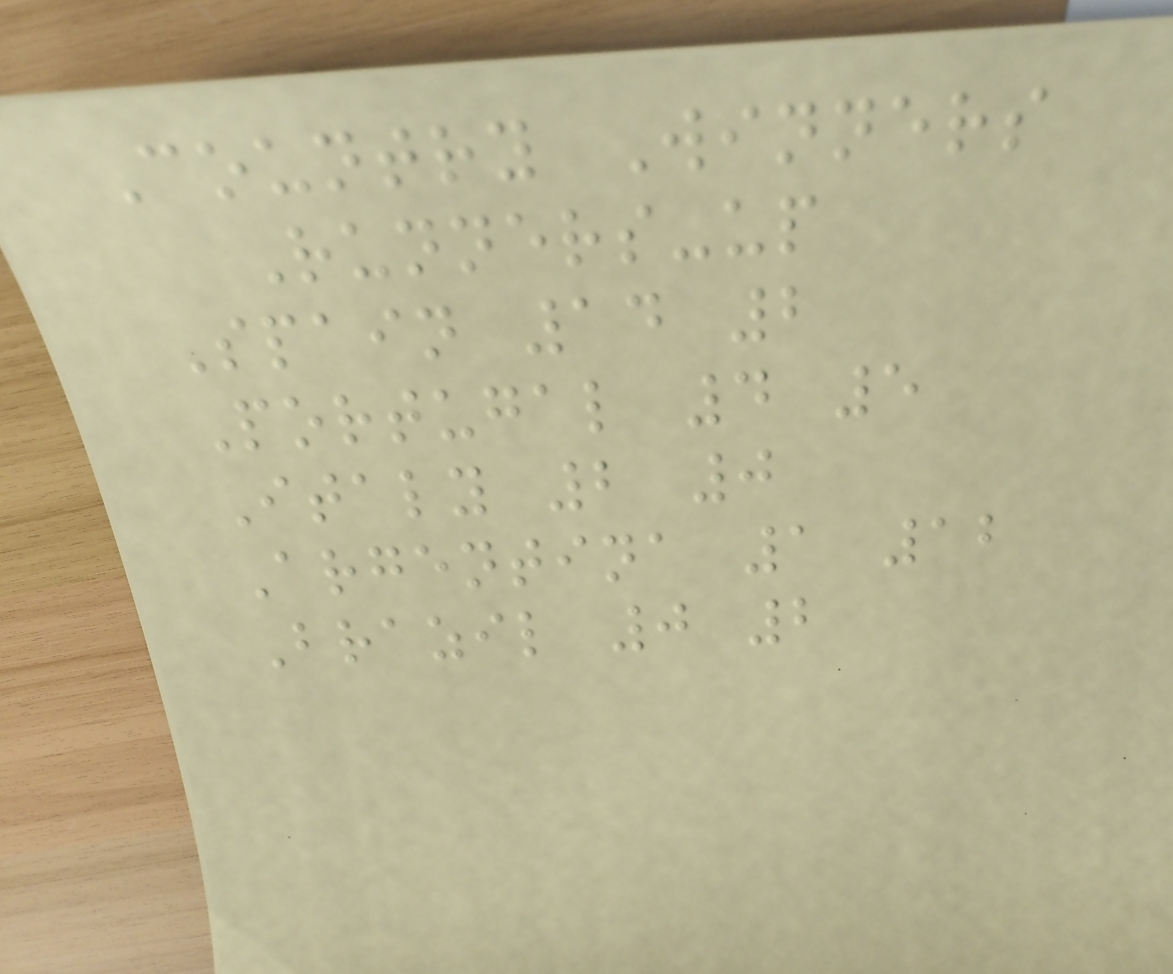Country Winners
Runners-up
Spain 14 2
Portugal 4 5
Italy 2 0
Argentina 1 12
Brazil 0 2
